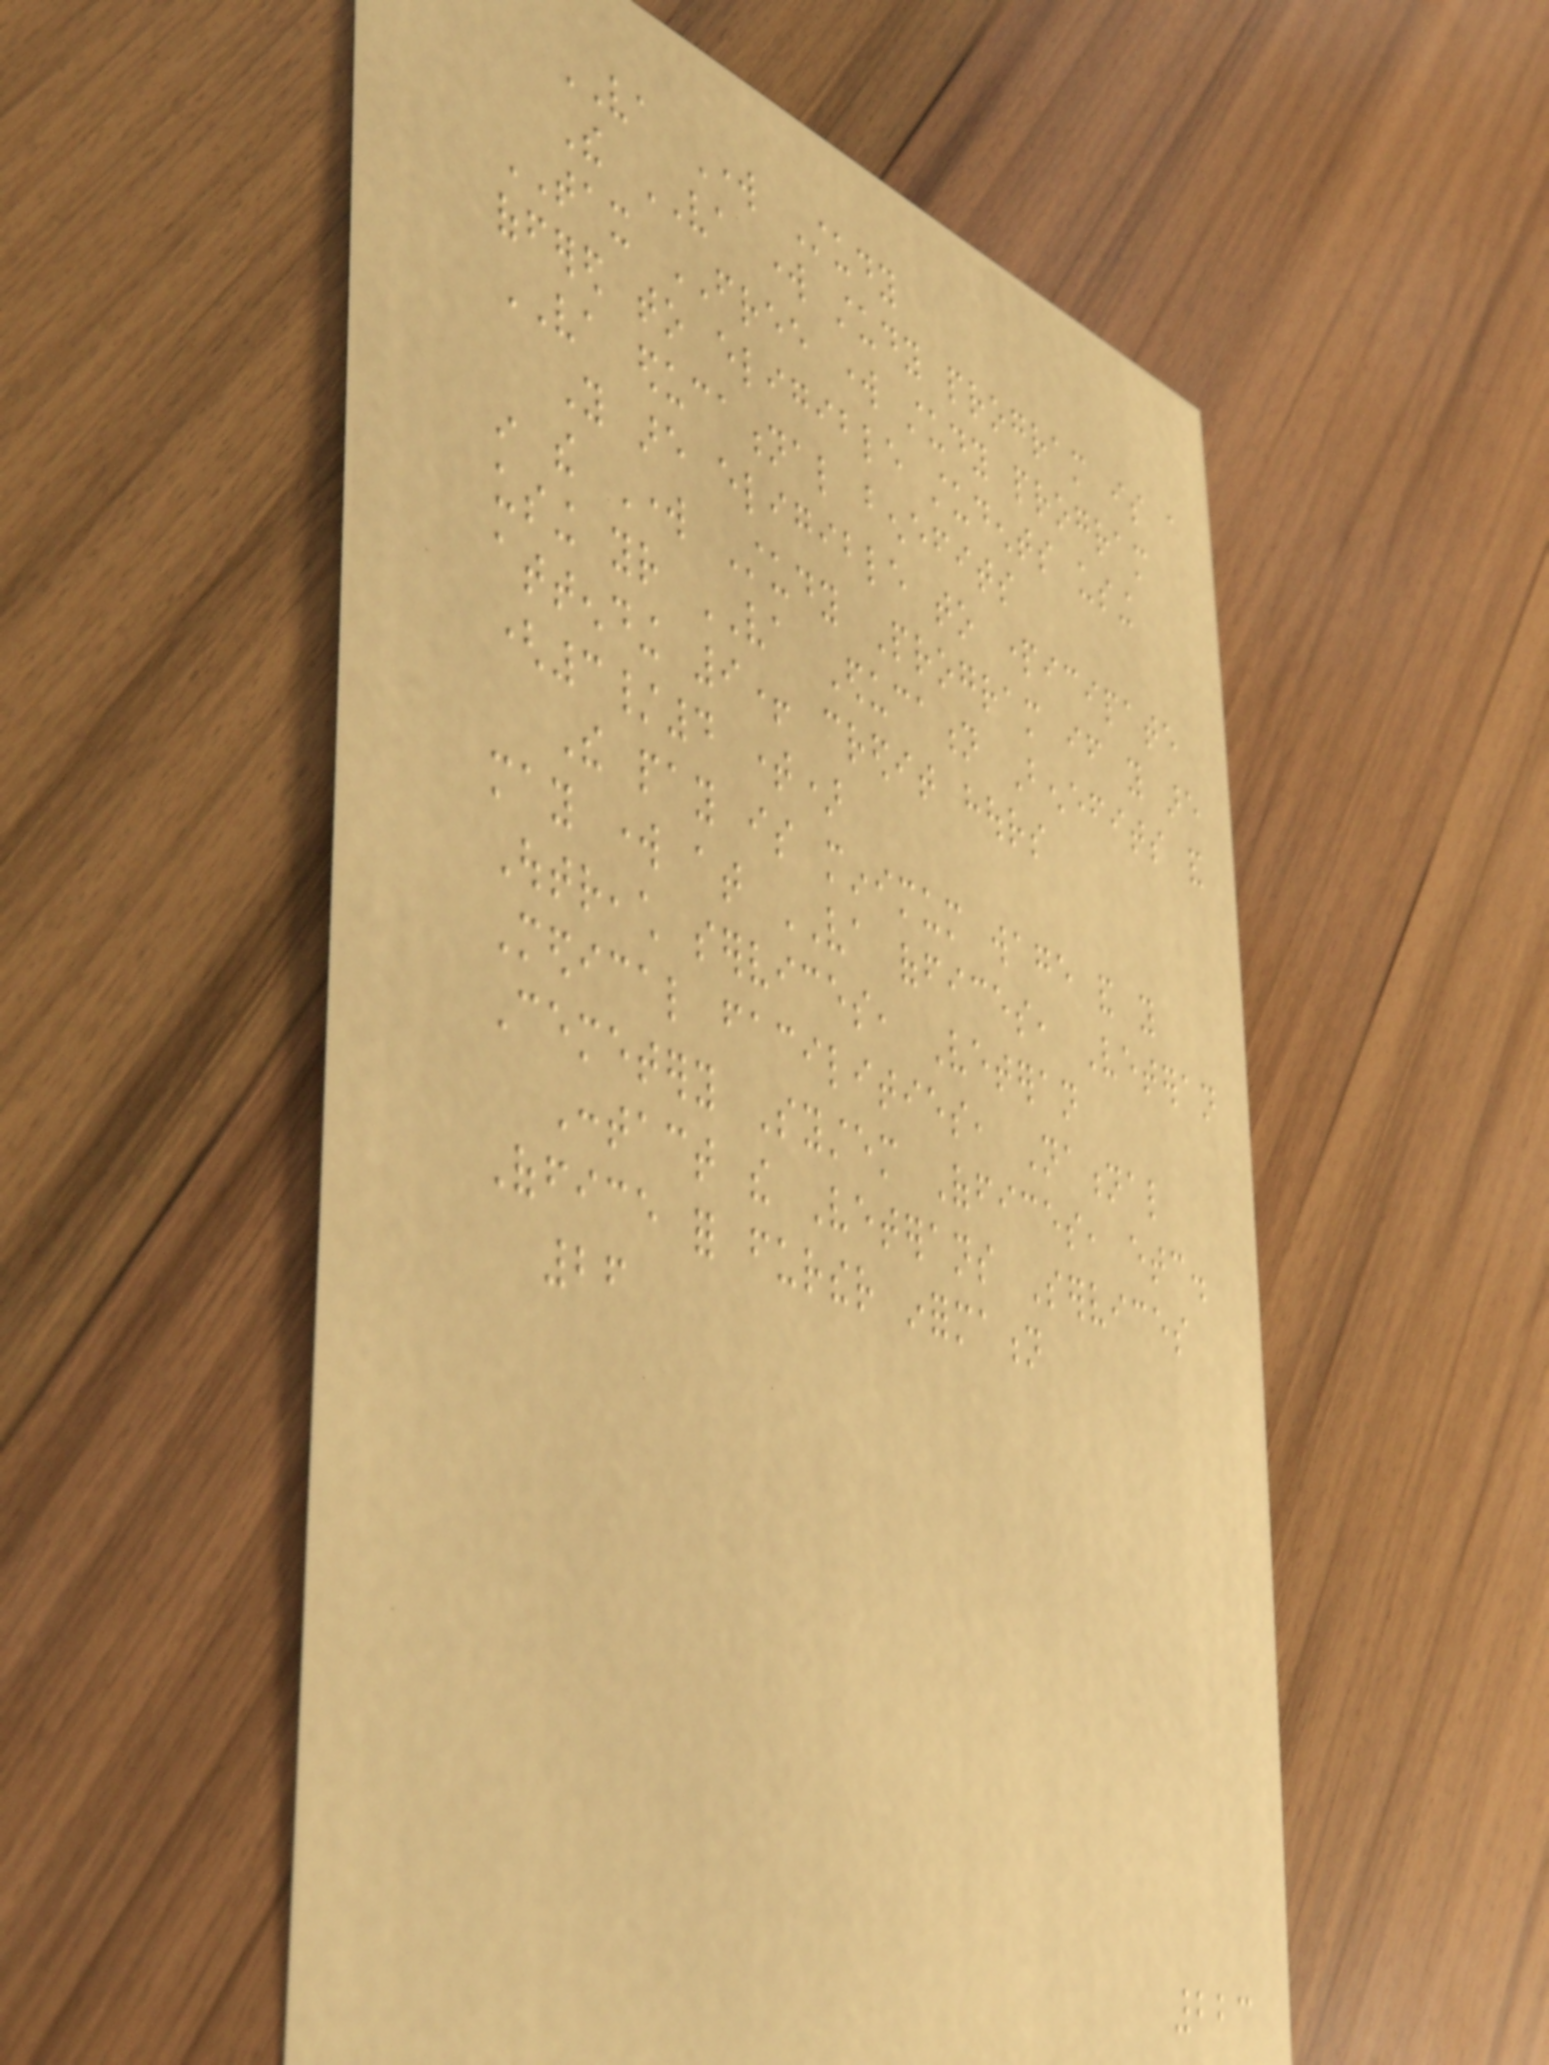VA Work Study
The VA work study program is a
TAX FREE work study program
offered to eligible students using
VA educational benefits
You are eligible to participate
in the Work Study Program if you are
using your VA Education Benefits and
attending 9+ credit hours
(3/4 time)
The pay is minimum wage and you
may work at VA offices, Veteran
Outreach services, Veteran
Medical facilities, National
Cemetery System Offices, etc.
Contact the Veterans Services
Office for further information
26
223
